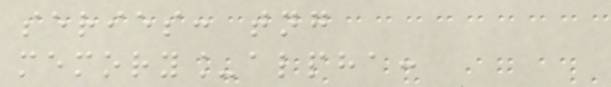series: tng
memory_alpha:
